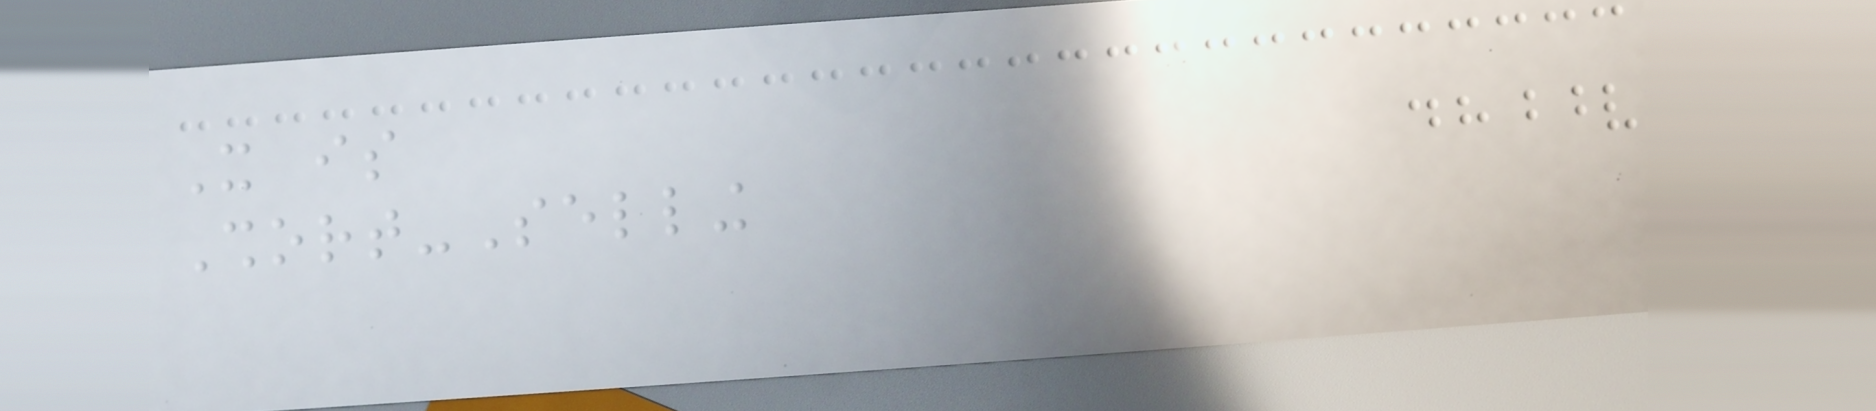It is
Short-Selling
